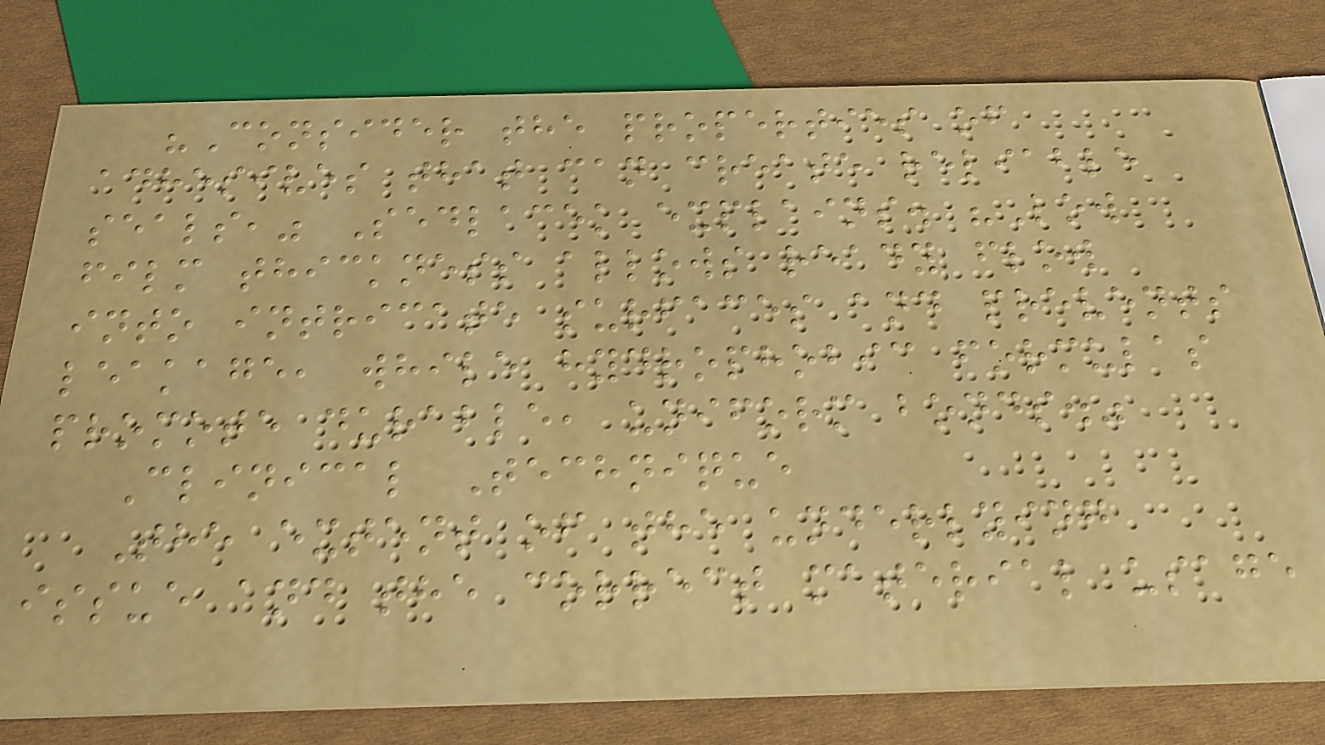"Consider the properties of
adhesives that can create reliable
seals," Sedlacek explains. "Low
film thickness allows ready flow
into intricate surfaces and prevents
leakage, while hydrophobic formulas
promote durable, uniform bonds."
Clinical Technique
The extent of the underlying
issue and the correct material usage
